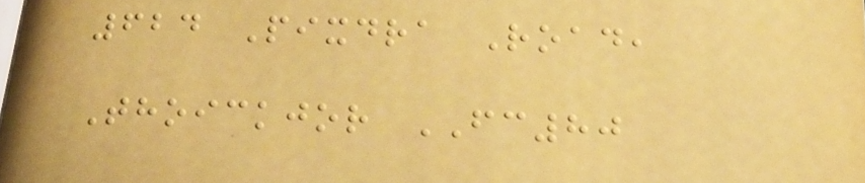624 Pixdra Road,
Thoickjor FC80
